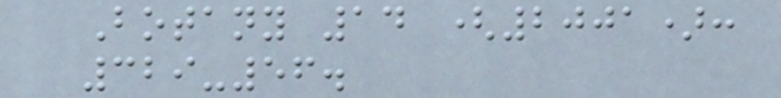Botany 14 (2001):
329-56.
